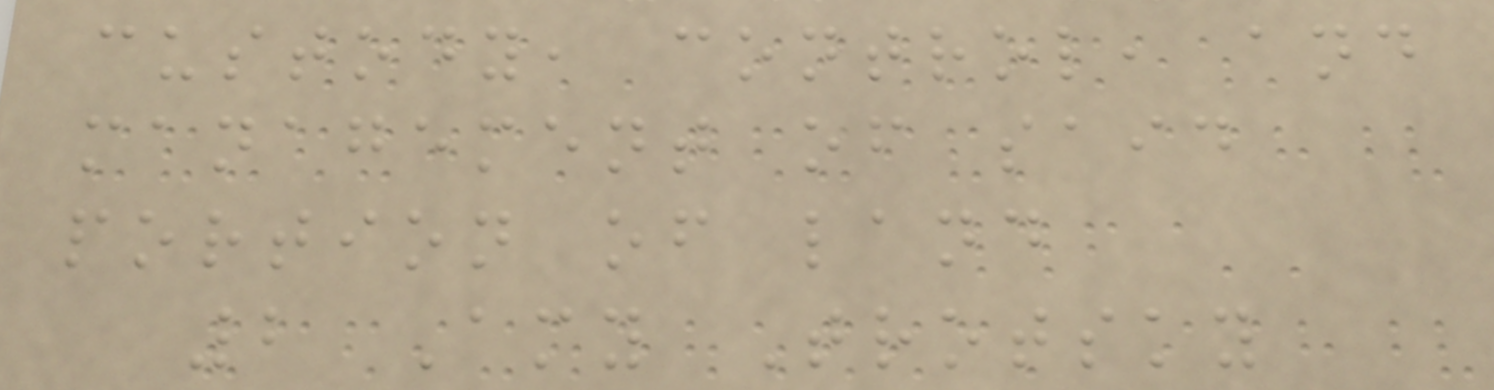custody, control, and
management of said
portion of land
2 Amy Trotsky
